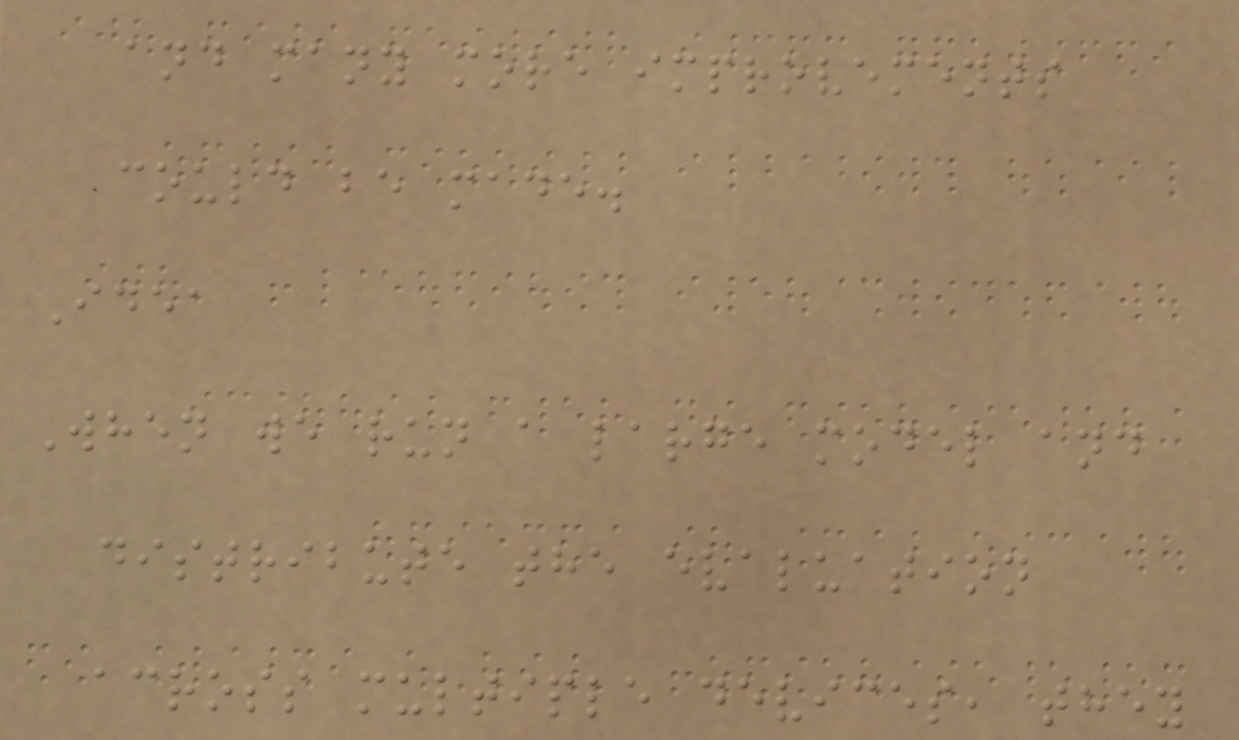and many more improvements
could be made.
Idea
When we run a large model and
distribute the evaluation
across multiple devices, they
